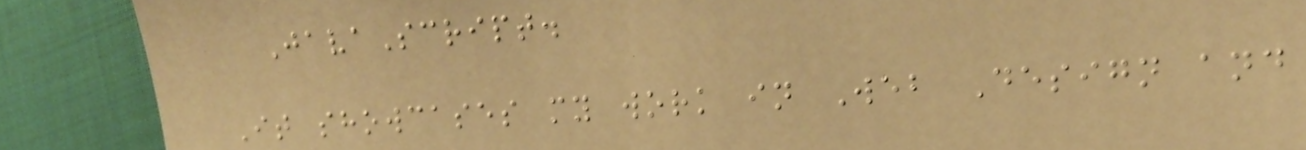JavaScript.
It showcases my work in Web Design and
